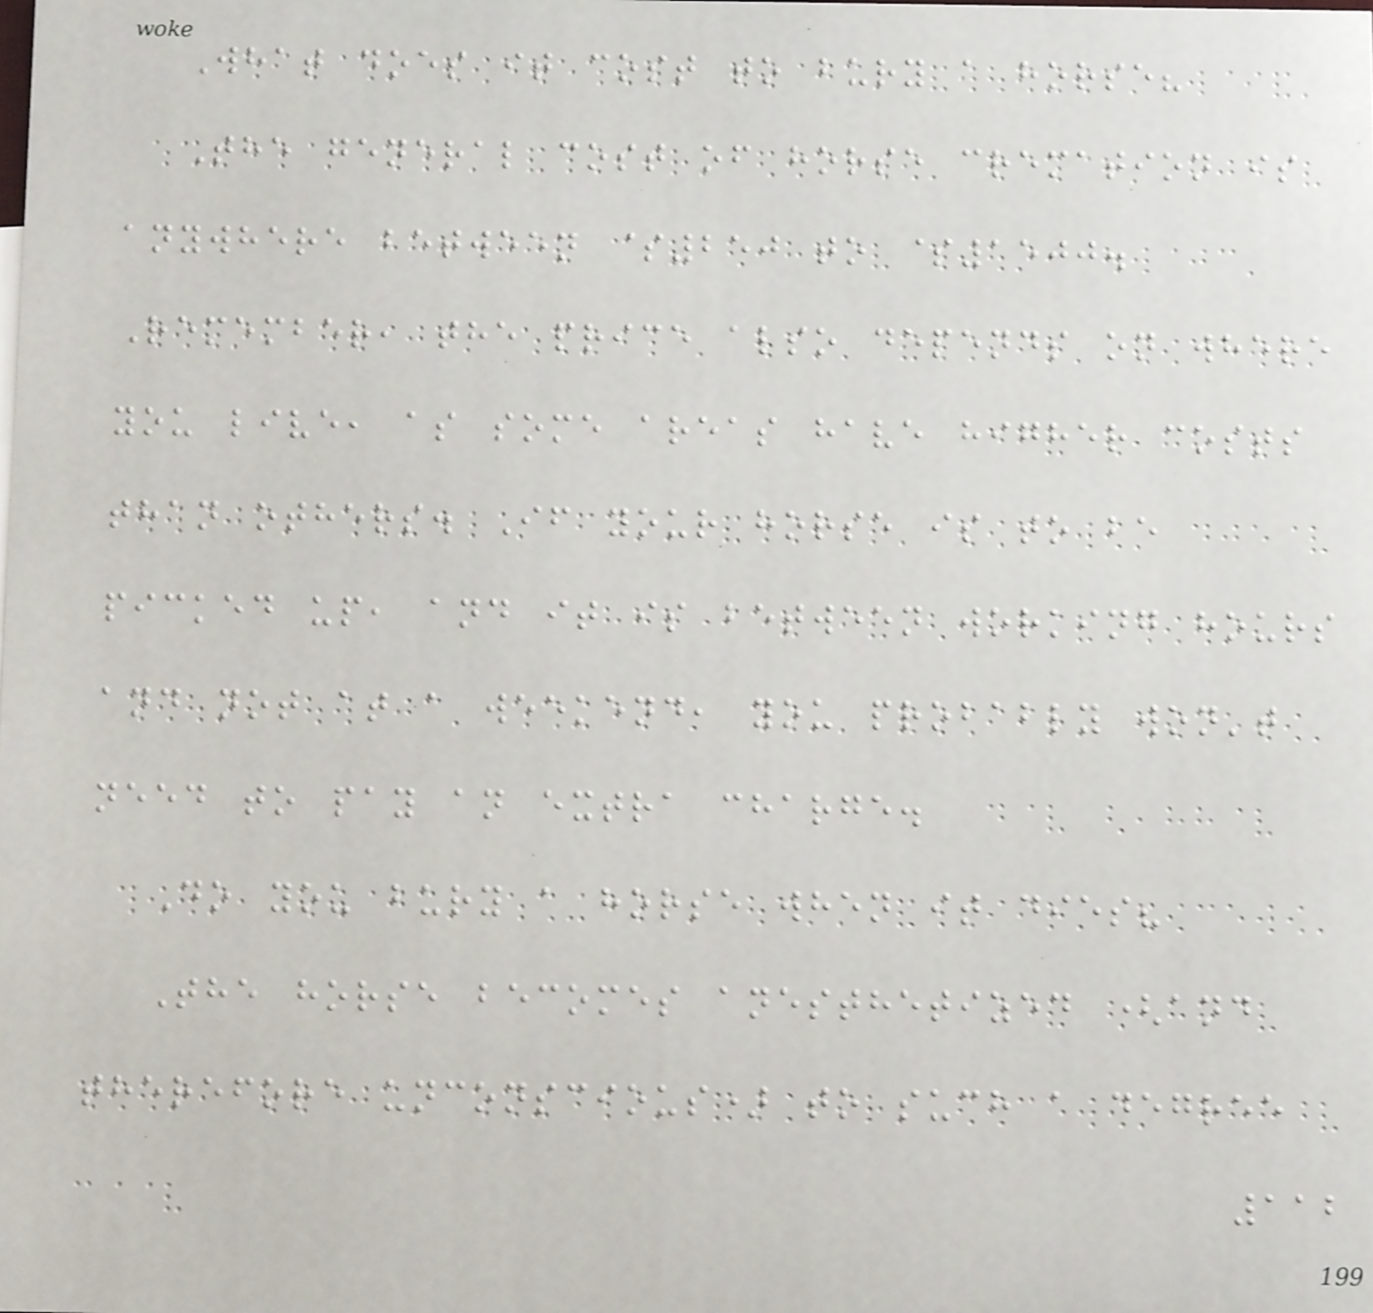What does it cost to bury a horse?
The general cost of horse cremation is
anywhere between $250 to $1500.
Remember, the price also depends on where
you live, as some areas have higher costs
than others. If your horse is to be
picked up, and it is between working hours
and not at a weekend, you probably won't
need to pay an extra charge.
Do you bury a horse when it dies?
The horse becomes anesthetized (and
therefore unconscious) to such a degree
112
